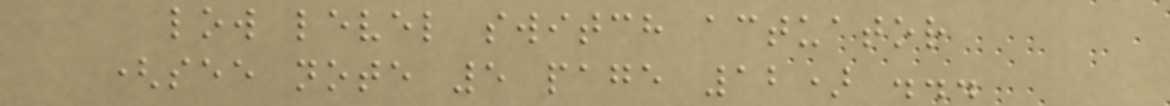low level switch actuator
(see note 5 page 12) ...
